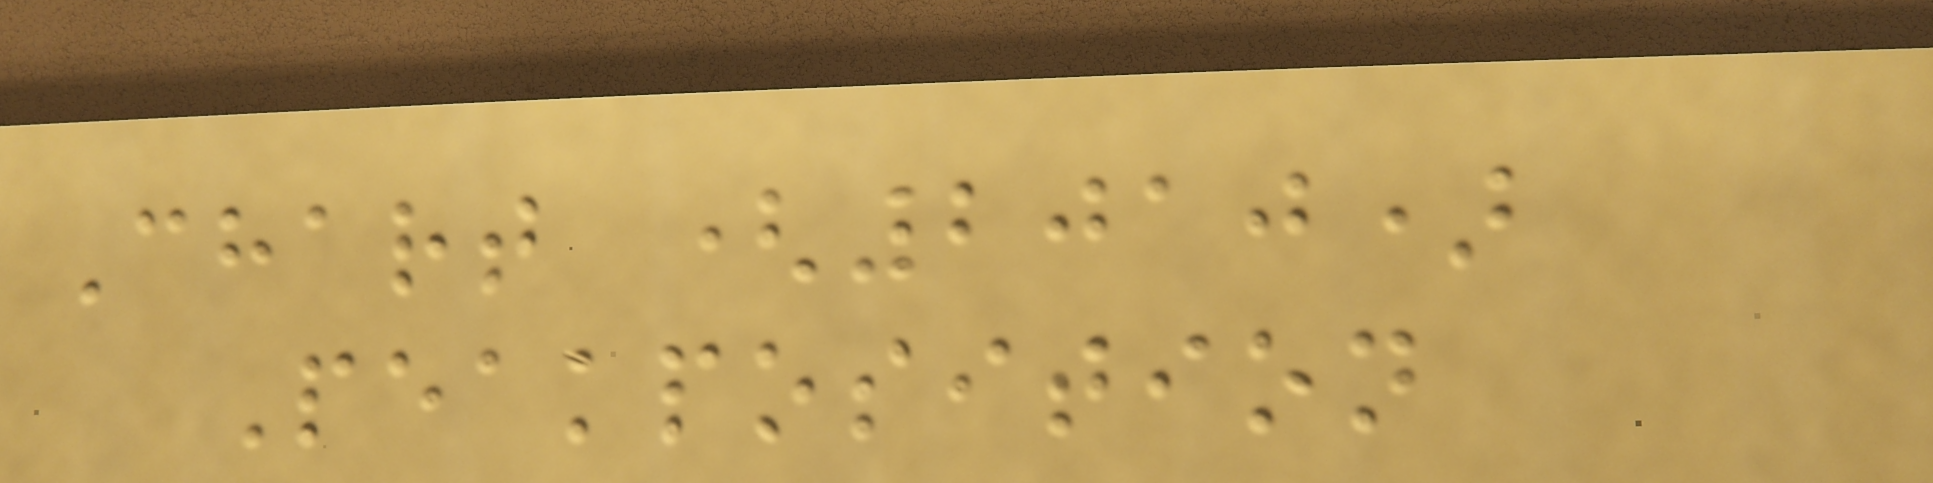Chart (2010)
Peakposition
